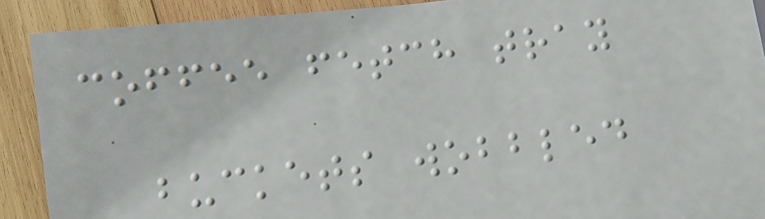coffee fetch tray
buckets wobbled
